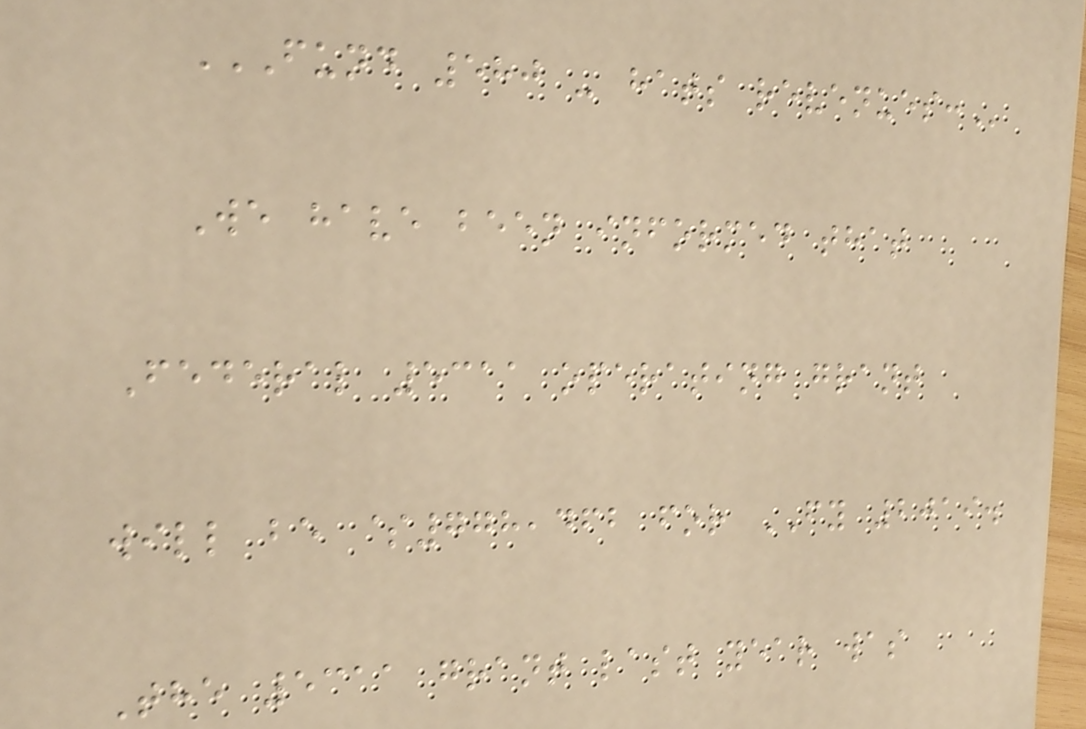FUND 580 - HATS REVENUES:
We have been informed that
Federal 5311 operating grant
will be $778,462 for FY 2019.
The 5311 grant last year was
